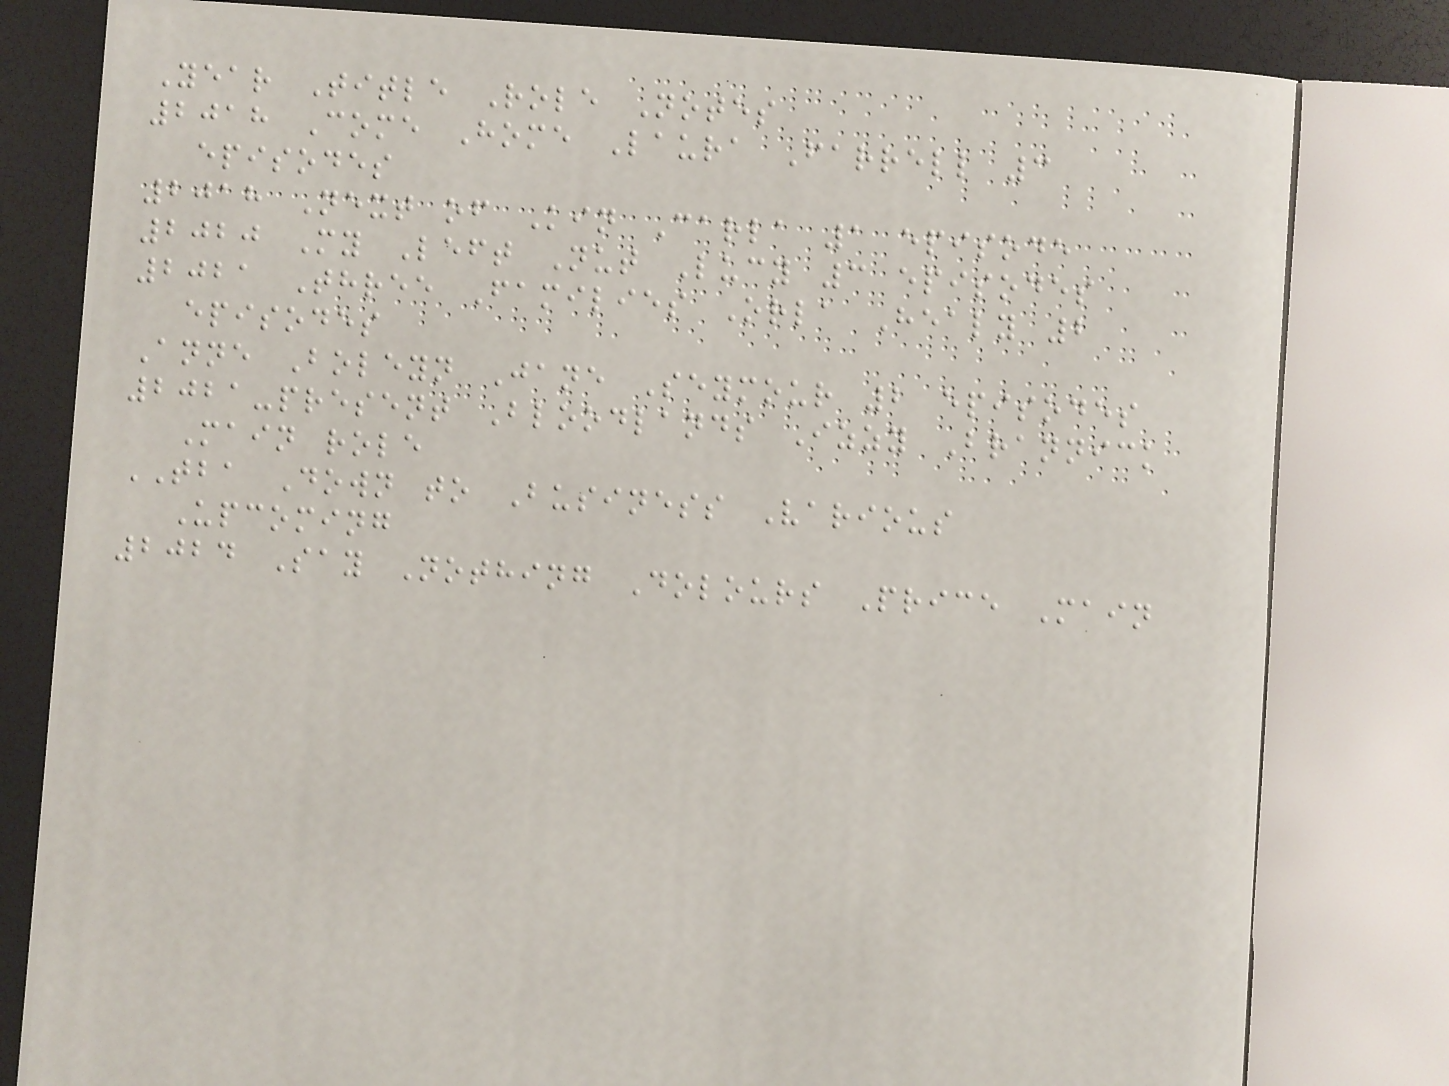Year Title Role Notes
2018 Come Home Laura Farrell 3
episodes
2018 Next of Kin Carla 1 episode
2020 My Left Nut Lucy 3 episodes
2021 Three Families Orla Healy 2
episodes
Anne Boleyn Jane Seymour 2 episodes
2021-present Bloodlands Izzy Brannick
Main role
TBA Down to Business Various
Upcoming
2024 Say Nothing Dolours Price Main
